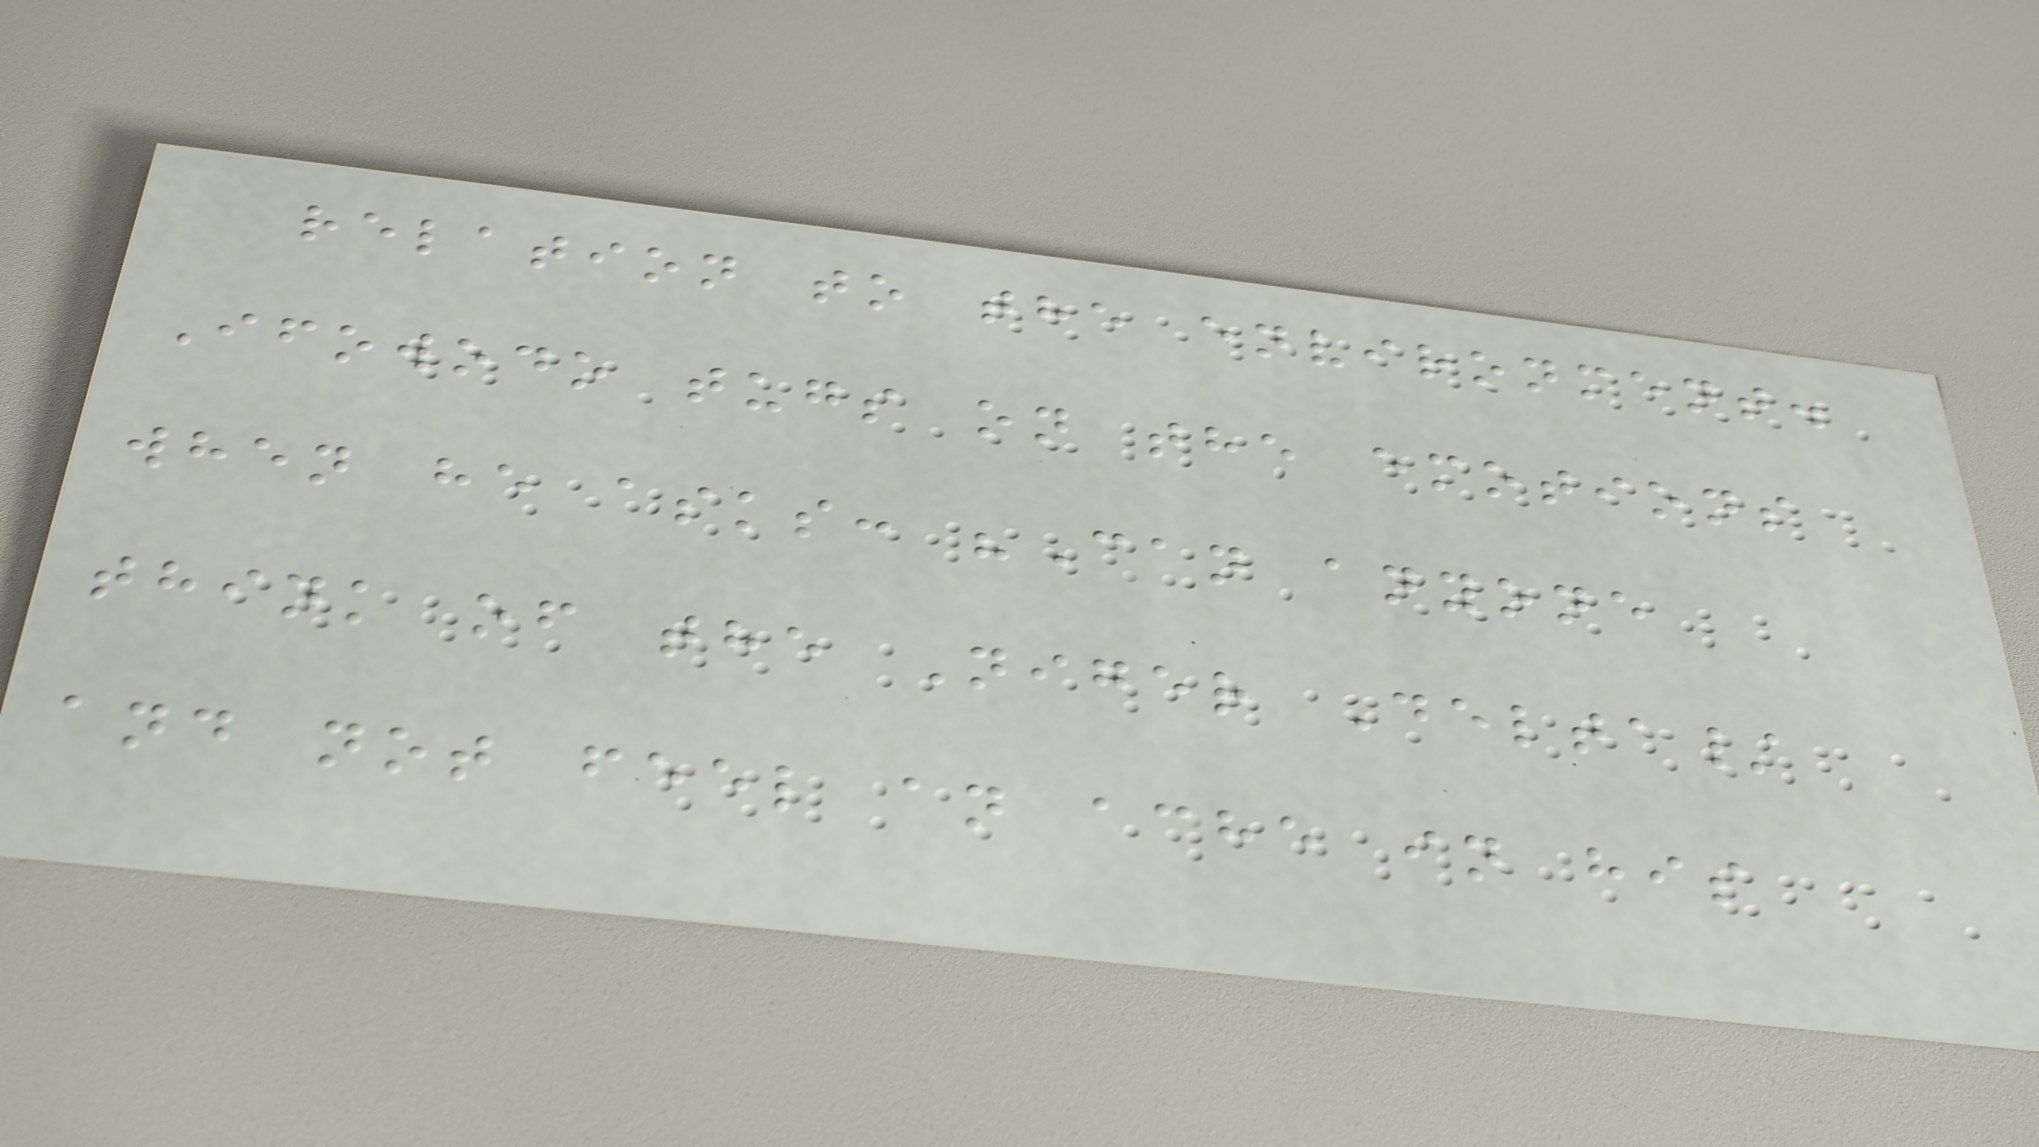relation to the environment.
Ifowodo tugs on the emotions
when he asks: "Can anyone
think of the Niger Delta/
and not feel an ache in his
